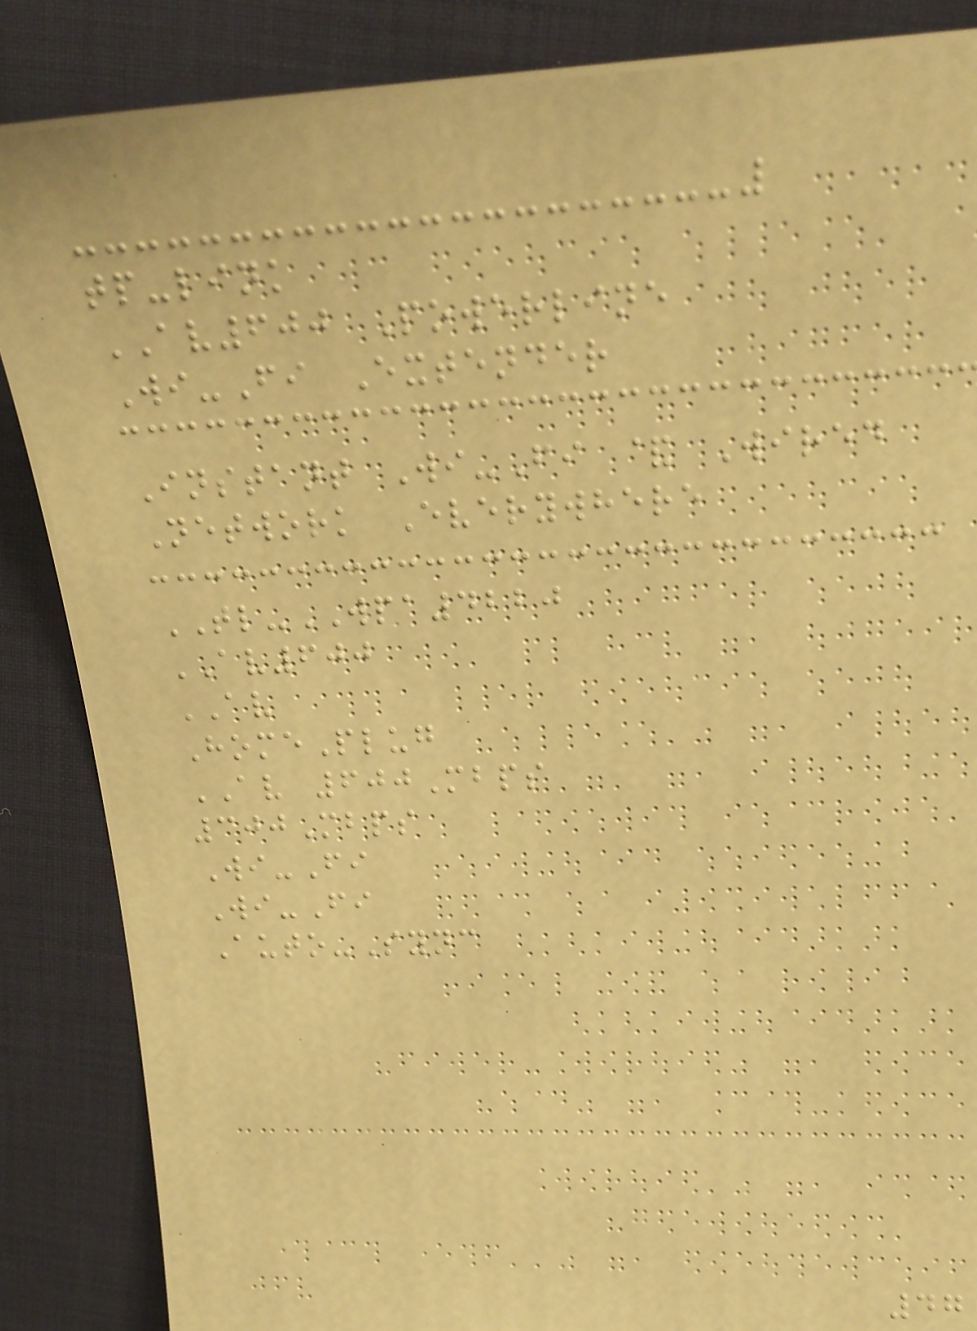tp-link
AV600 Powerline
Wi-Fi Extender
Instant Wi-Fi & Wired
Network Everywhere
TL-WPA4220
AV600
AV
HomePlug
AV 600Mbps
300Mbps
Wi-Fi
Wi-Fi
Auto-Sync
47
